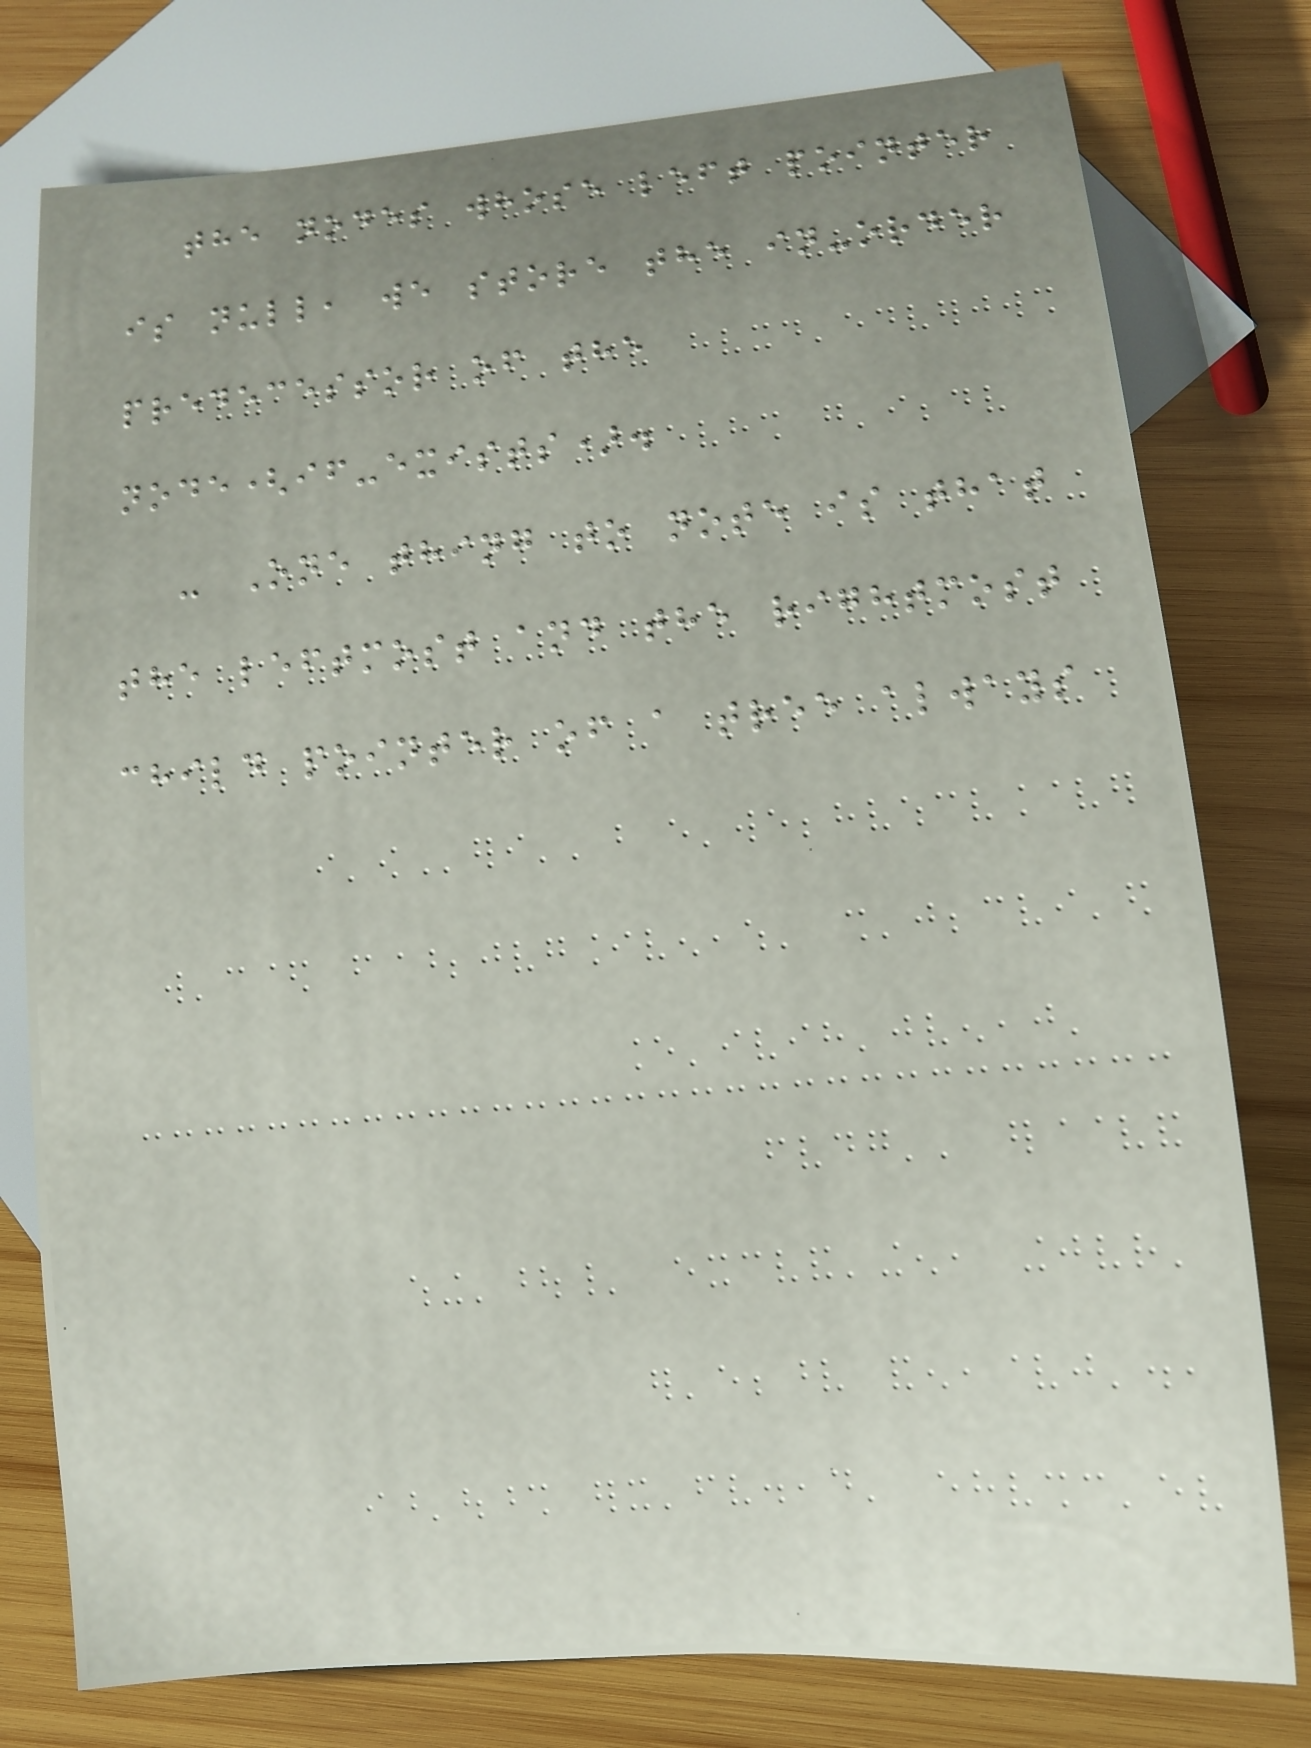the nodes whose left pointer
is null, we store the in-order
predecessor of the
node(if-exists).
- One thing to note is that
the leftmost and the rightmost
child pointer of a tree always
